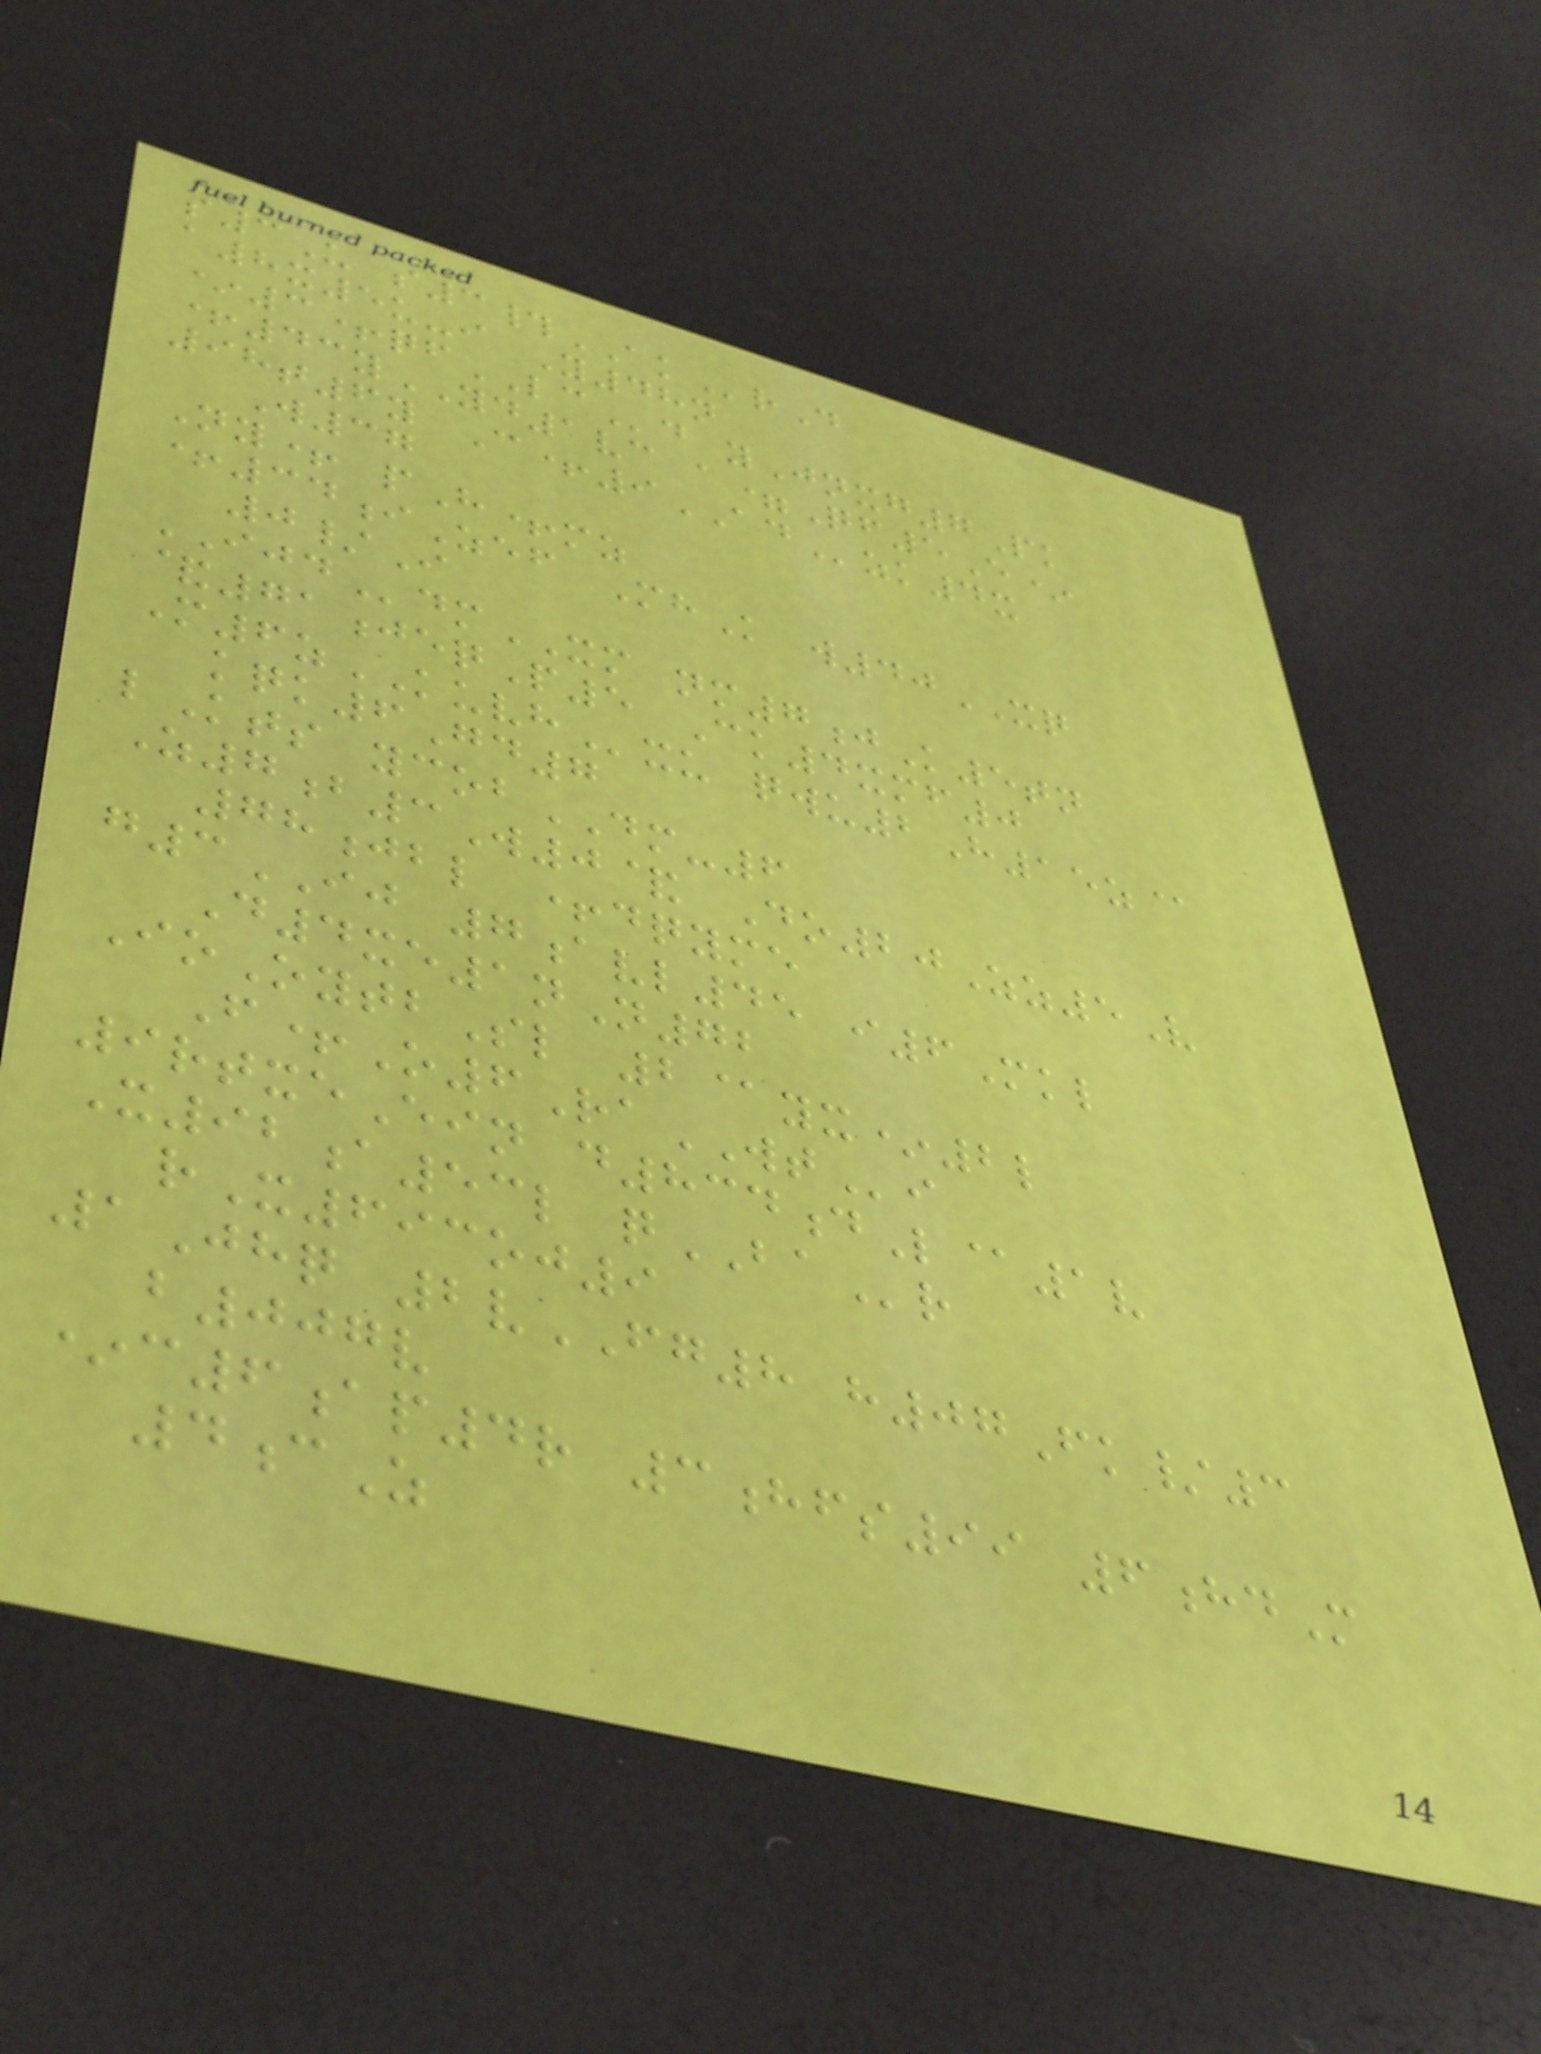s3U s3#AKrD
a8x5u-i Y48n
*3+qfLCd yJnxg7Pk
+43yYD1vc a=Qf5E*
98t6y C+9ADzk4x
W37
Ny+ pH+mz
+34iZef MhK w40XQ
0/I
IJDdmXM nm7jK5tn
&71jeqP5 Ck4xmf0
M6zKUVHxu qwu2H15z@
kqk6Gd7
lKts ycobDM-6
Z7b3W0& Do20Zz5V
78jbl +dqyme
g3IJ 7avl45 i6Mkl
D4xe1nN72
IoOytbSl 2@yx*2l
F+O6RaWTi
9rtxeEin d834dL@1v
X92a53l qBAr
rX693oj9
1Jhq 2vFG8 h07Fk/3
b007v
*c6ap4r 3hfs99 6hdM
4cZ
